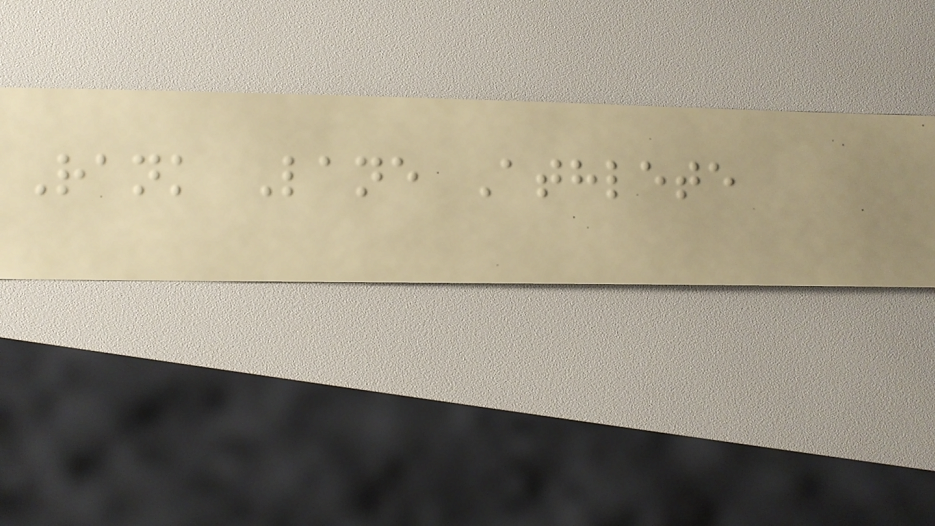Rank Lane Athlete
